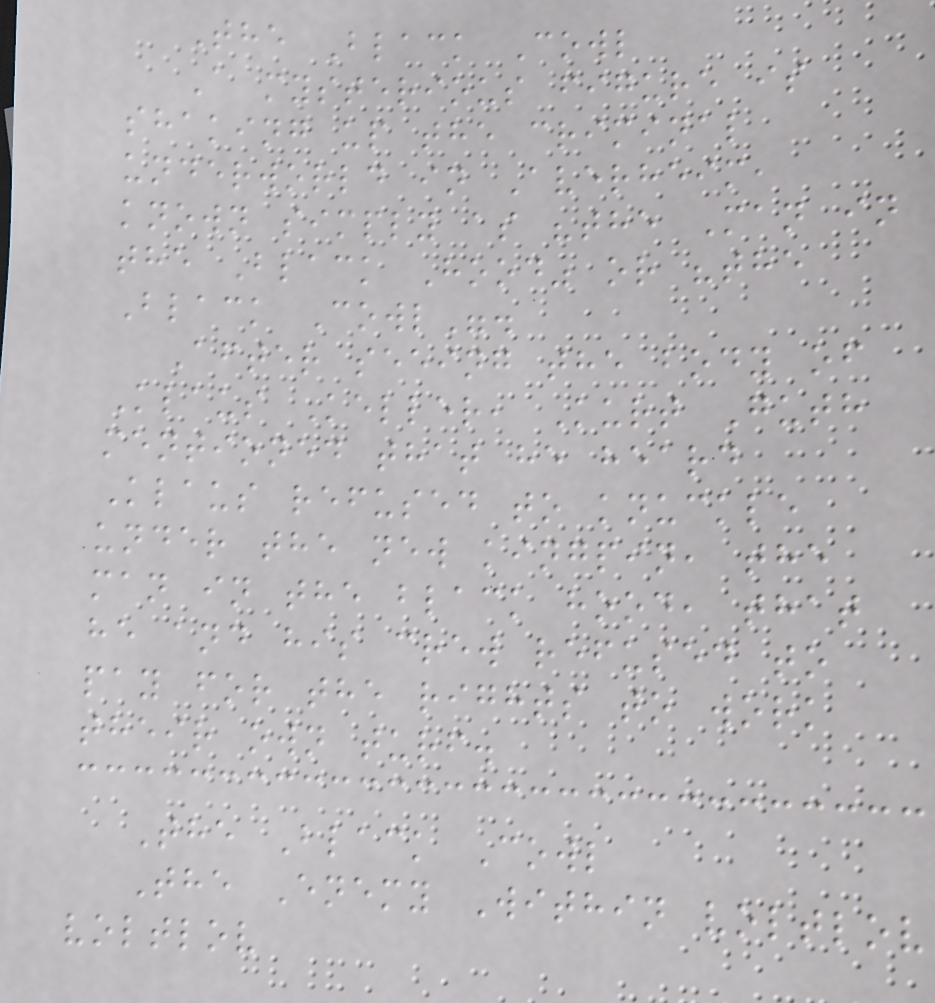The Black Cowl
A mysterious figure is
shaking up the criminal
underworld in Averheim,
known simply as "the Man in
the Black Hood" or "the
Black Cowl".
After seeing the body of
Klaus Keller, Kurt Guth
mentioned that he heard
Klaus refused to knuckle
under the new kingpin, the
man in the black hood, that
he and his crew refused to
pay for the rights to work
their own turf.
The Black Cowl
The Enemy Within voltlov
voltlov
